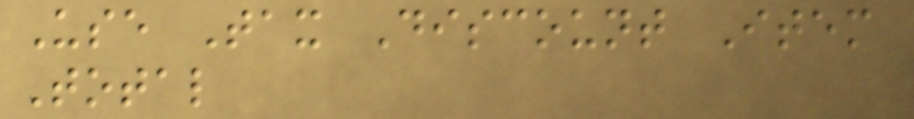Use Tax Discount Item
Total
